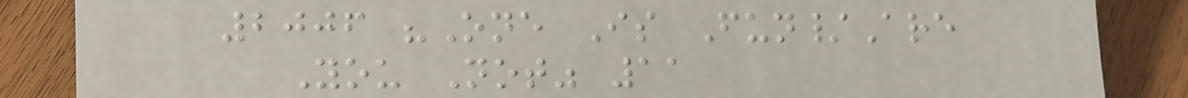2006 "One Is Fun/Are
You Not" 11
